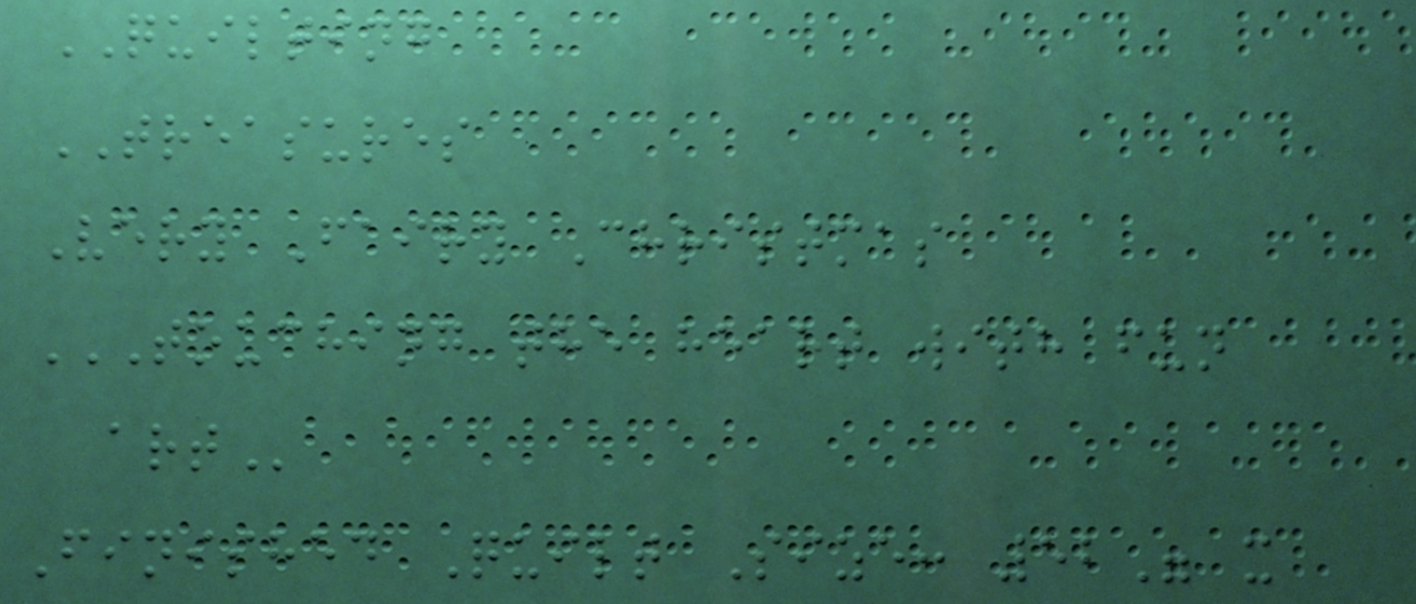QUILTING
TREASURES
Very Fairy Christmas
TOUCHING THE HEART WITH FUN
ART
Finished Quilt Size: 52" x
